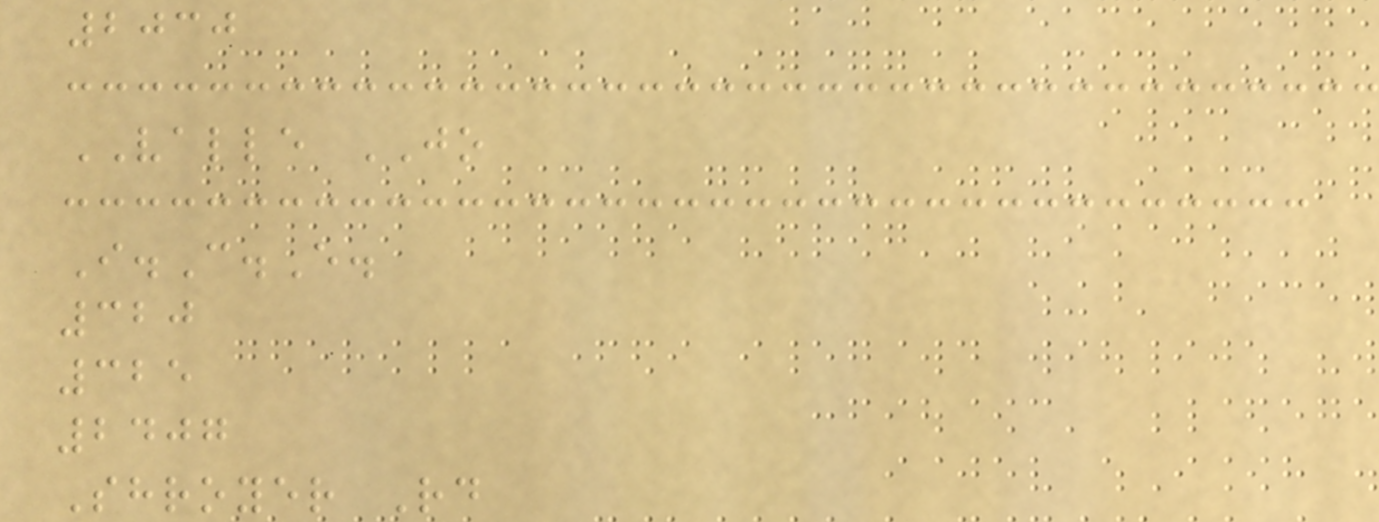2030
VALLE JO
I.C.E.
320
325
2407
Shroyer Rd
